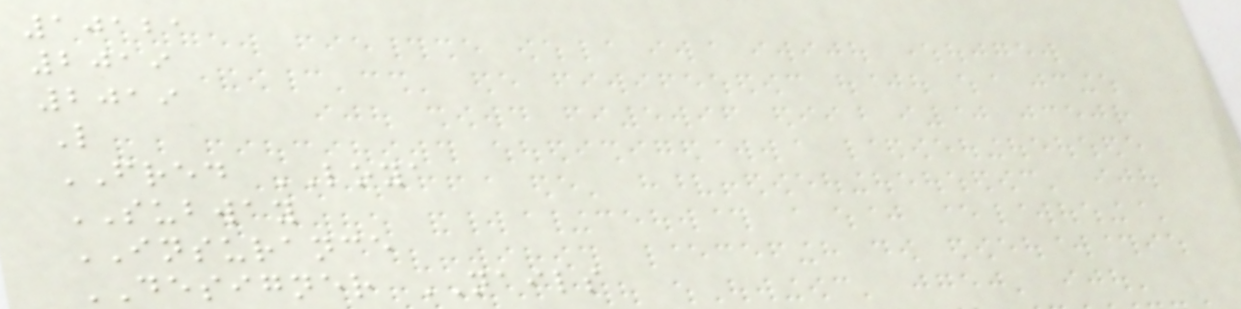10121
2019
2019
L
FRED LOYA
SUBWAY
INSURANCE
DESIGNER NAILS
